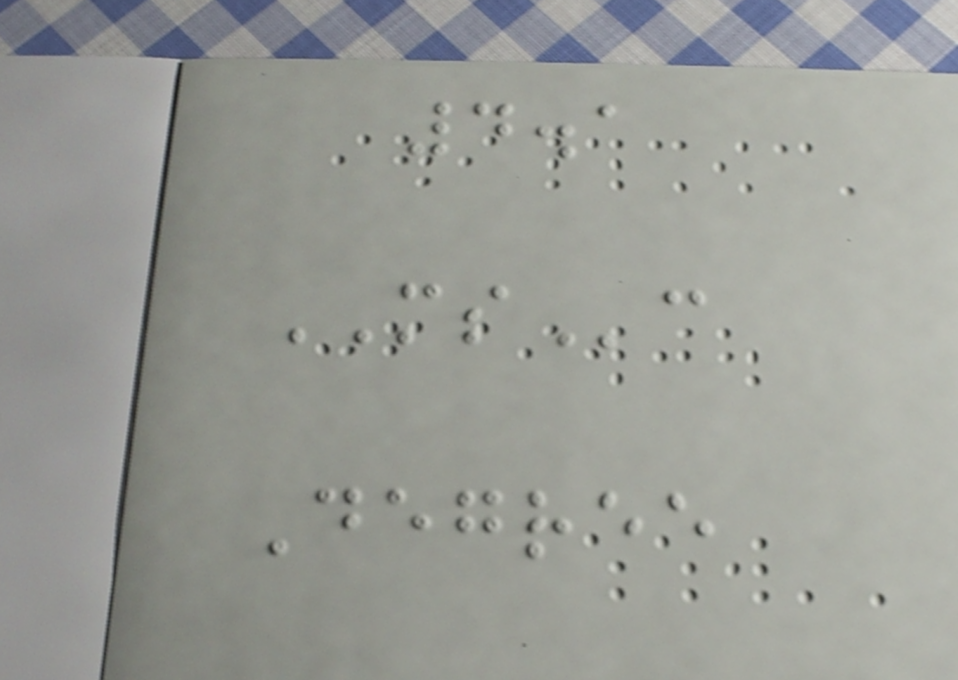4.1
MSc
Degree
